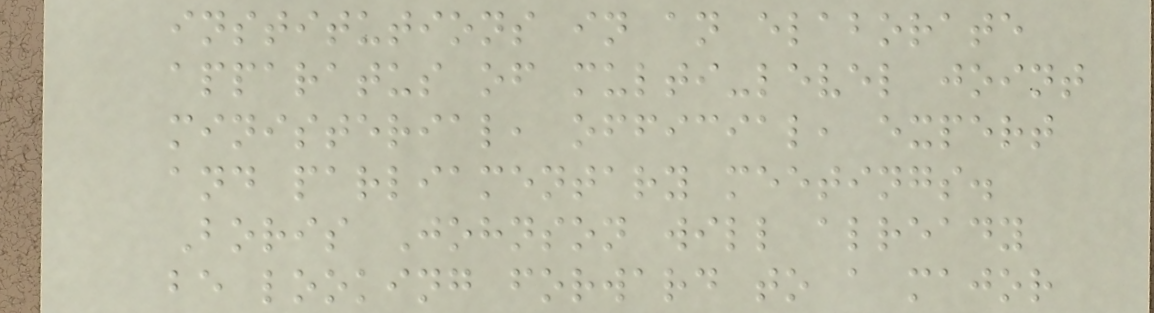institutions in an elaborate
apparatus of multi-level joint
ministerial, official, expert
and parliamentary meetings.
Boris Johnson will already
be looking forward to a major
